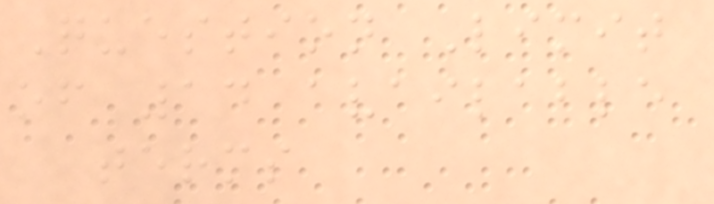Question Limit
of 14 available
terms
